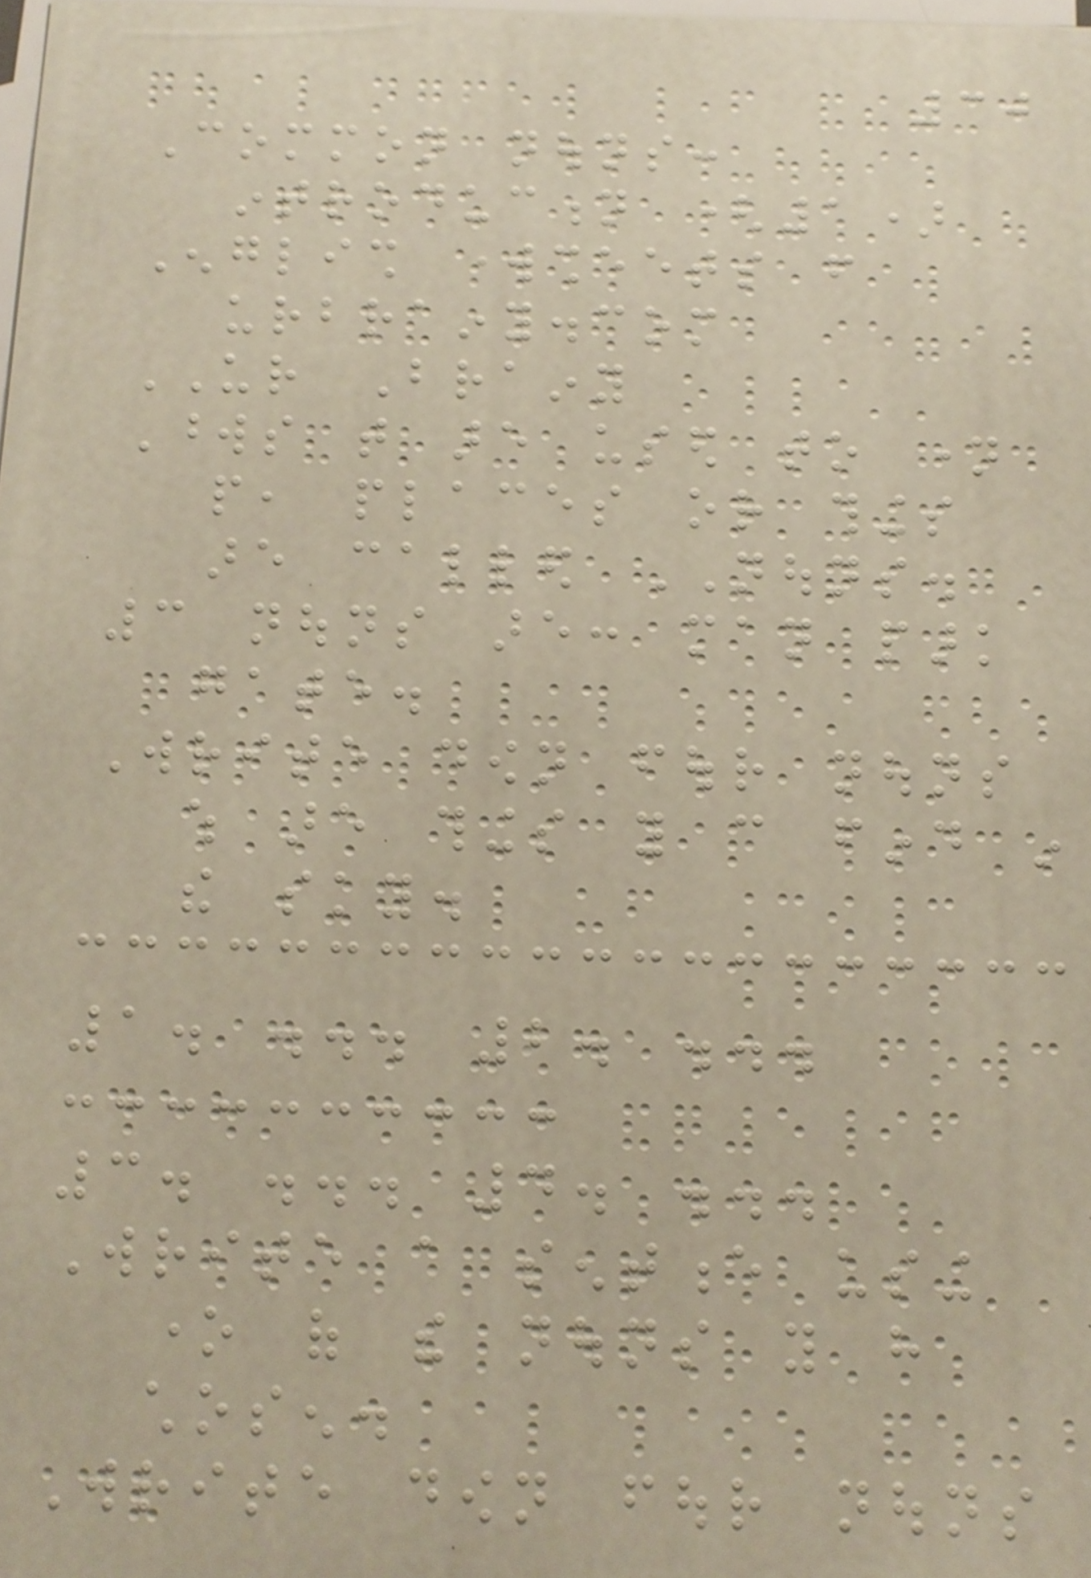30
Common nouns:
introduction (1)
English worksheets from
urbrainy.com
UR Brainy
Words that are used to name
people, places or things
are called NOUNS.
3 nouns are: man park
gate.
Write down four nouns
which are things you can find in
the sky.
1. ... 2. ...
3. ... 4. ...
Write a sentence using
one of the nouns you have
chosen.
Write down four nouns
